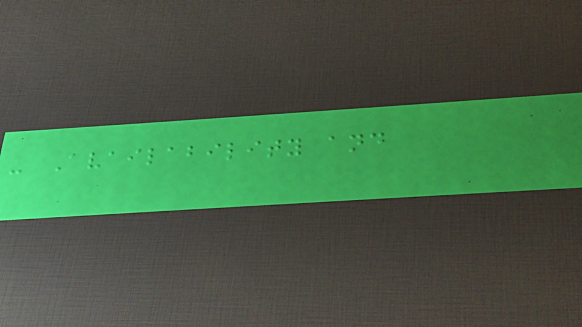- Availability and
